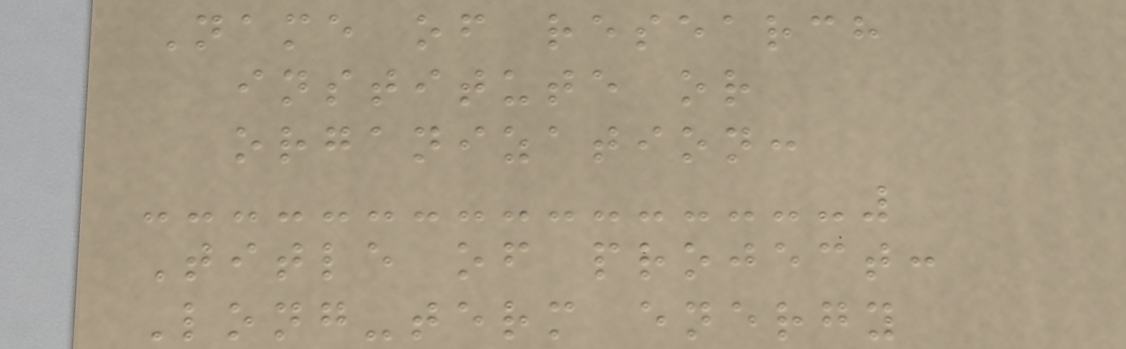Name of research
institute or
organization:
Title of project:
Long-term energy
